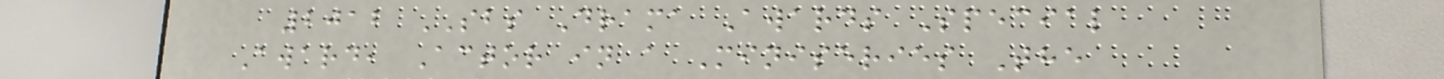2012 SBS Drama Awards Special
Award, Actor in a Miniseries The
